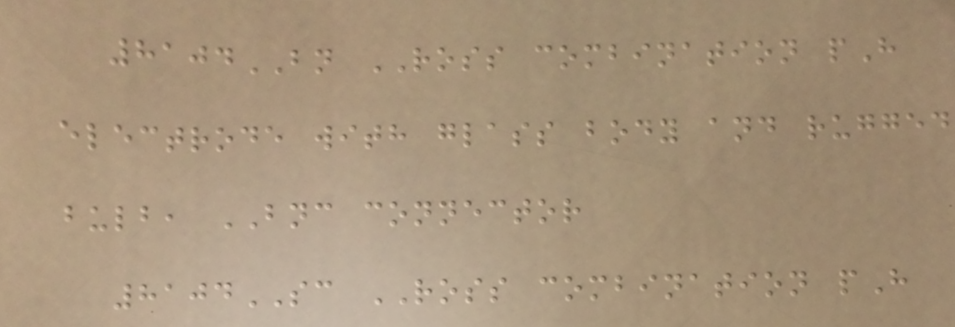8104BN ROSS combination pH
electrode with glass body and rugged
bulb, BNC connector
8104SC ROSS combination pH
